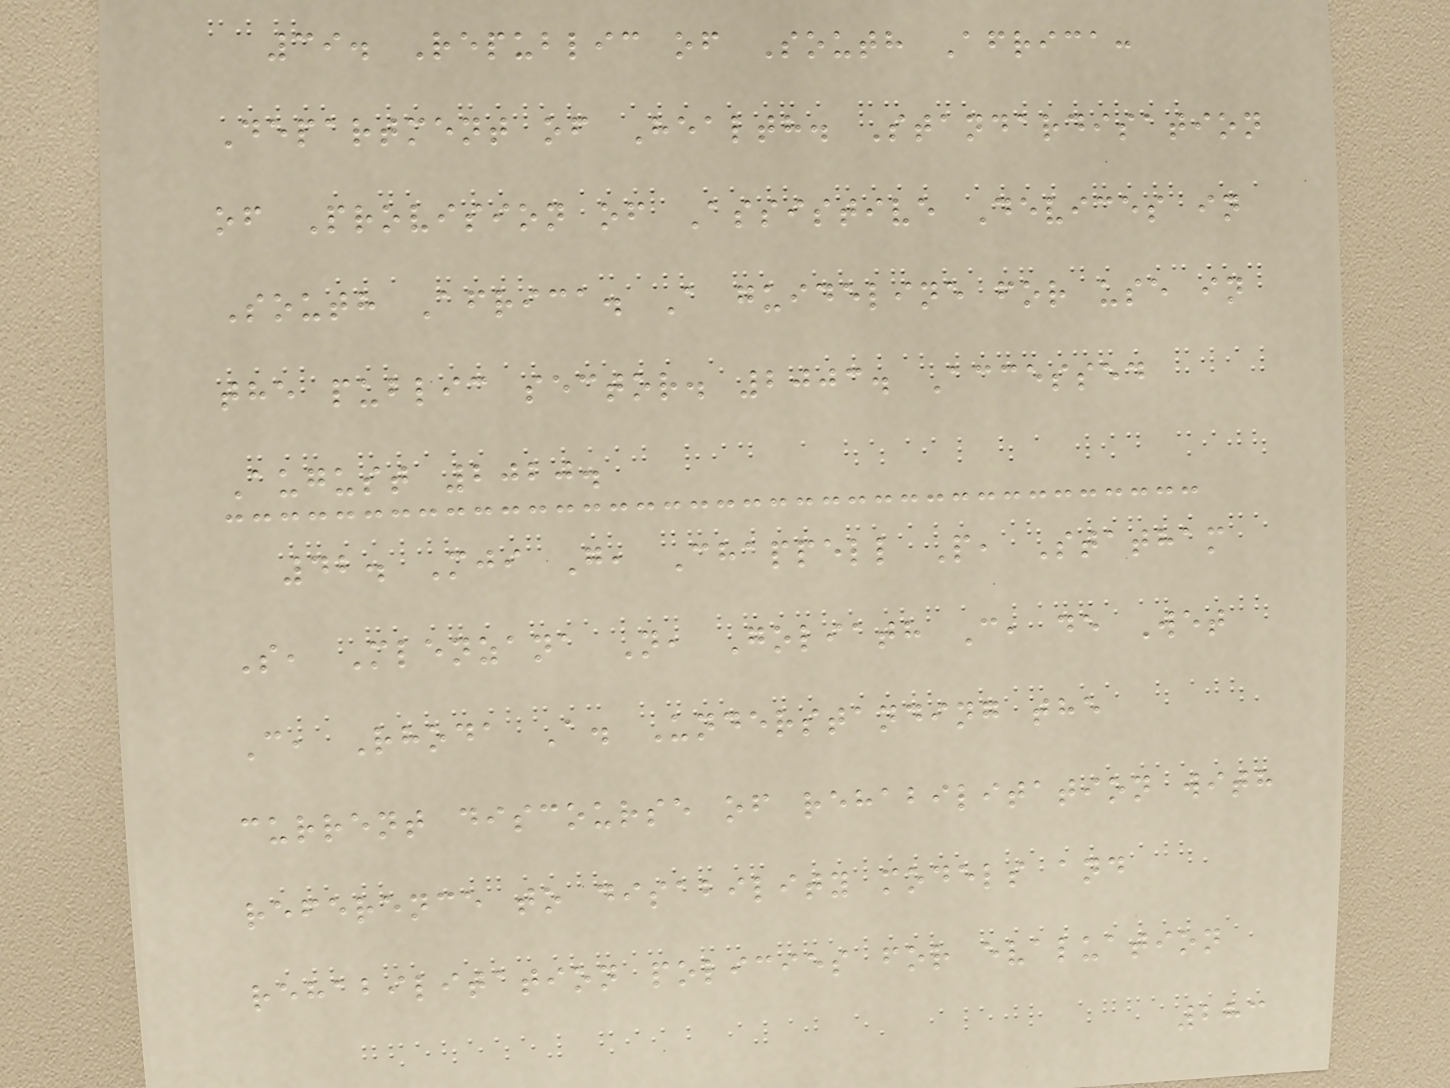39. Republic of South Africa:
Department of Health. Standardisation
of Provision of Assistive Devices in
South Africa. A guideline for use in
the public sector. 2003. Accessed
August 2020.
42. Mji G, Chappell P, Statham
S, Mlenzana N, Goliath C, de Wet
C, Rhoda A. Understanding the
current discourse of rehabilitation with
reference to disability models and
rehabilitation policies for evaluation
283
